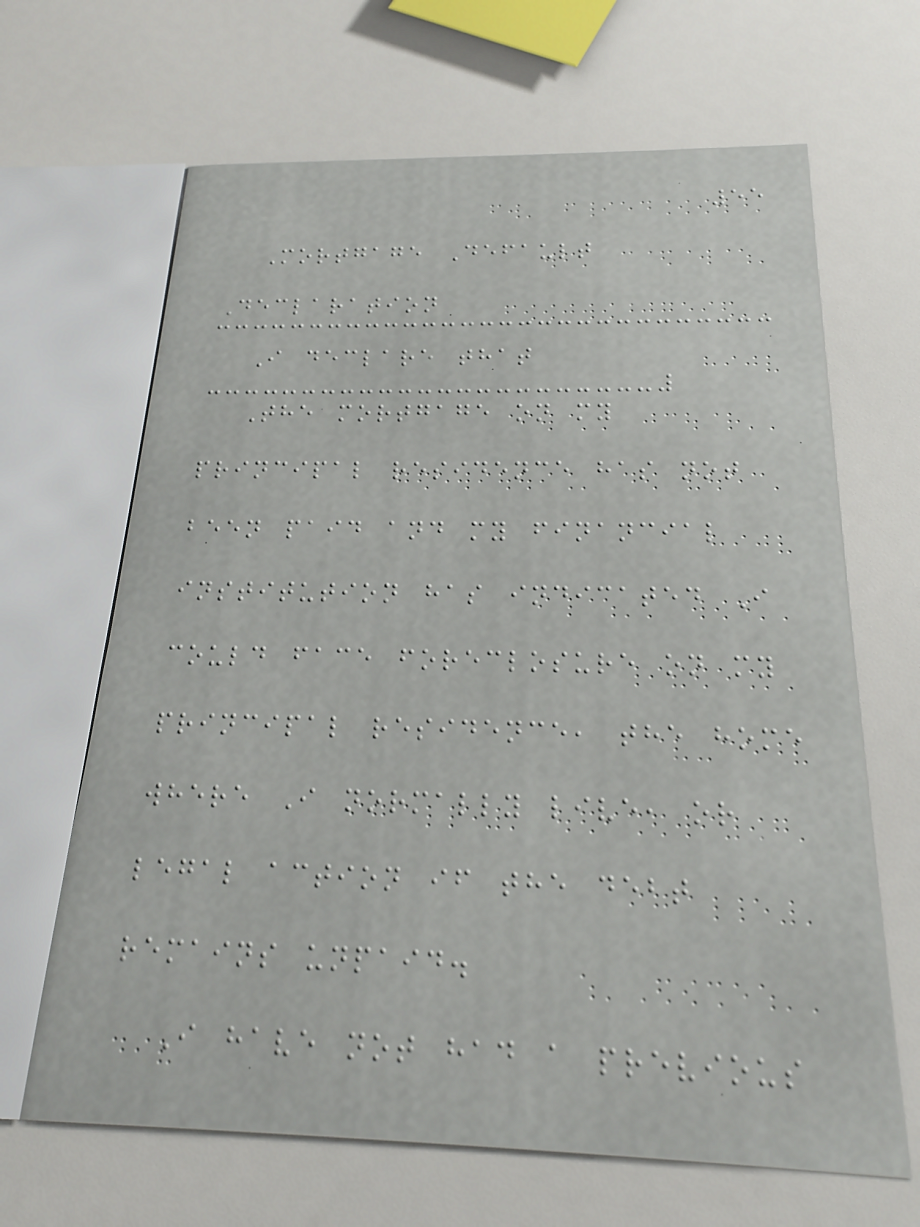55
Mortgage Default
Declaration
I declare that
The mortgage on my
principal residence has not
been paid and my financial
institution has indicated I
could face foreclosure on my
principal residence, the home
where I normally live, or
legal action if the debt
remains unpaid.
I have not had a previous
